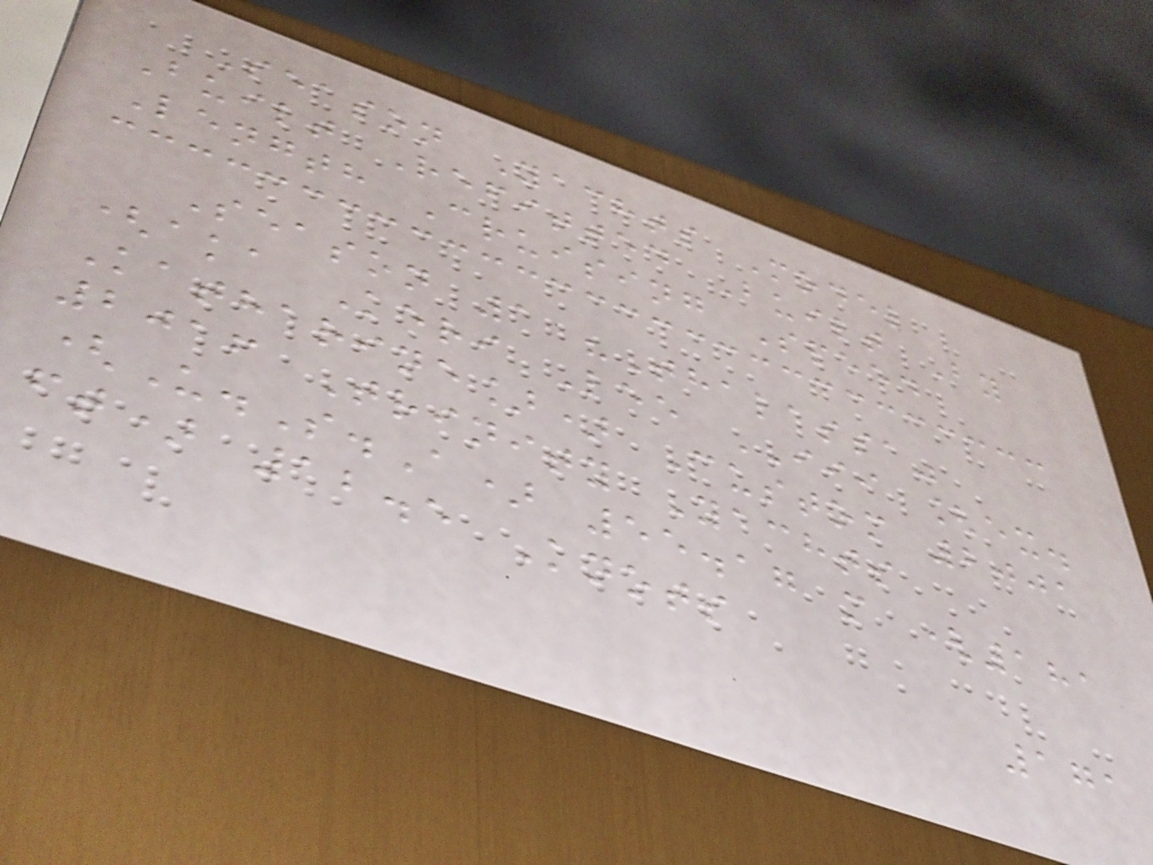Season Yachts Model
Built Refitted Built By
Length Cruising Speed
Season 1 "Thalassa"
(aka Keri Lee III [ex.
Katharine]) Custom 2001
2016 Trinity Yachts
(U.S.A) 55.17 m (181
ft) 12.5 Knots
171
